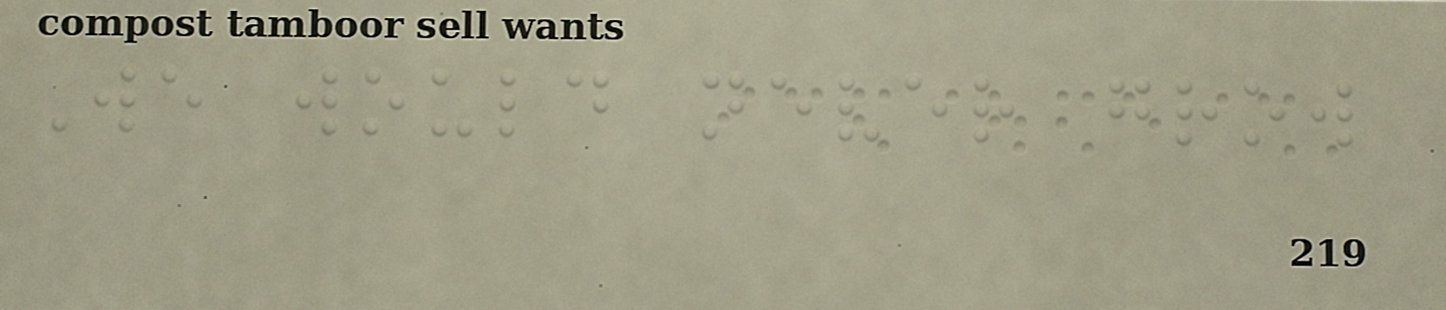We would never grow
